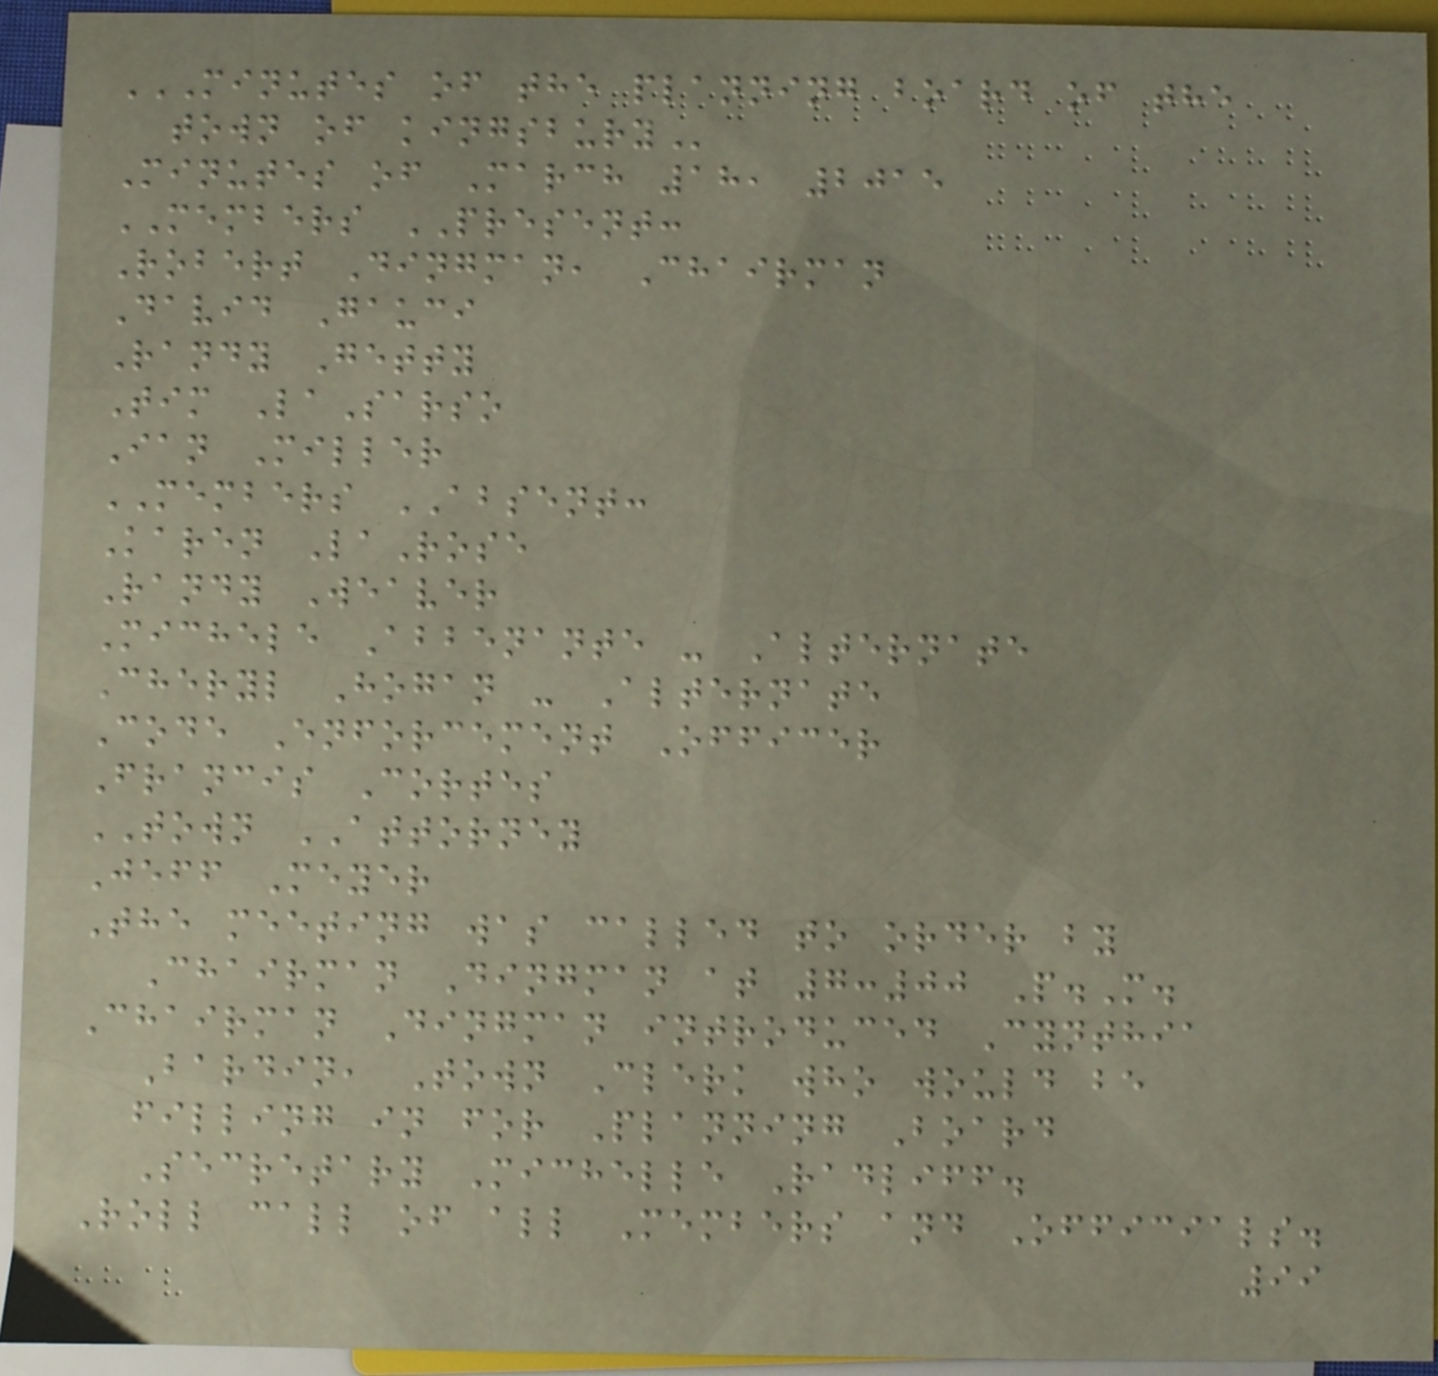MINUTES OF THE PLANNING BOARD OF THE
TOWN OF KINGSBURY
Minutes of March 18, 2015
MEMBERS PRESENT:
Robert Dingman, Chairman
David Gauci
Randy Getty
Tim LaSarso
Ian Miller
MEMBERS ABSENT:
Karen LaRose
Randy Weaver
Michele Abbenante - Alternate
Cheryl Hogan - Alternate
Code Enforcement Officer
Francis Cortes
TOWN ATTORNEY
Jeff Meyer
The meeting was called to order by
Chairman Dingman at 7:00 P.M.
Chairman Dingman introduced Cynthia
Bardin, Town Clerk who would be
filling in for Planning Board
Secretary Michelle Radliff.
Roll call of all Members and Officials.
99
